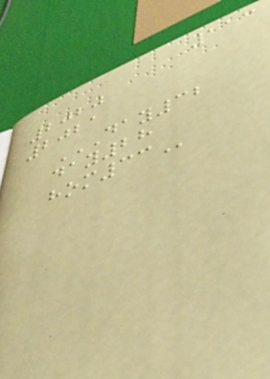113
2020
2021
DAY32
DAY28
HOM33
